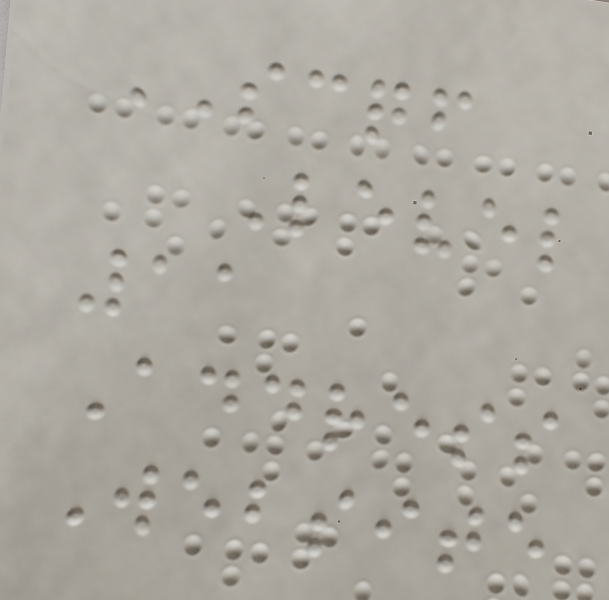SCQF
Level
11
Address
Website
